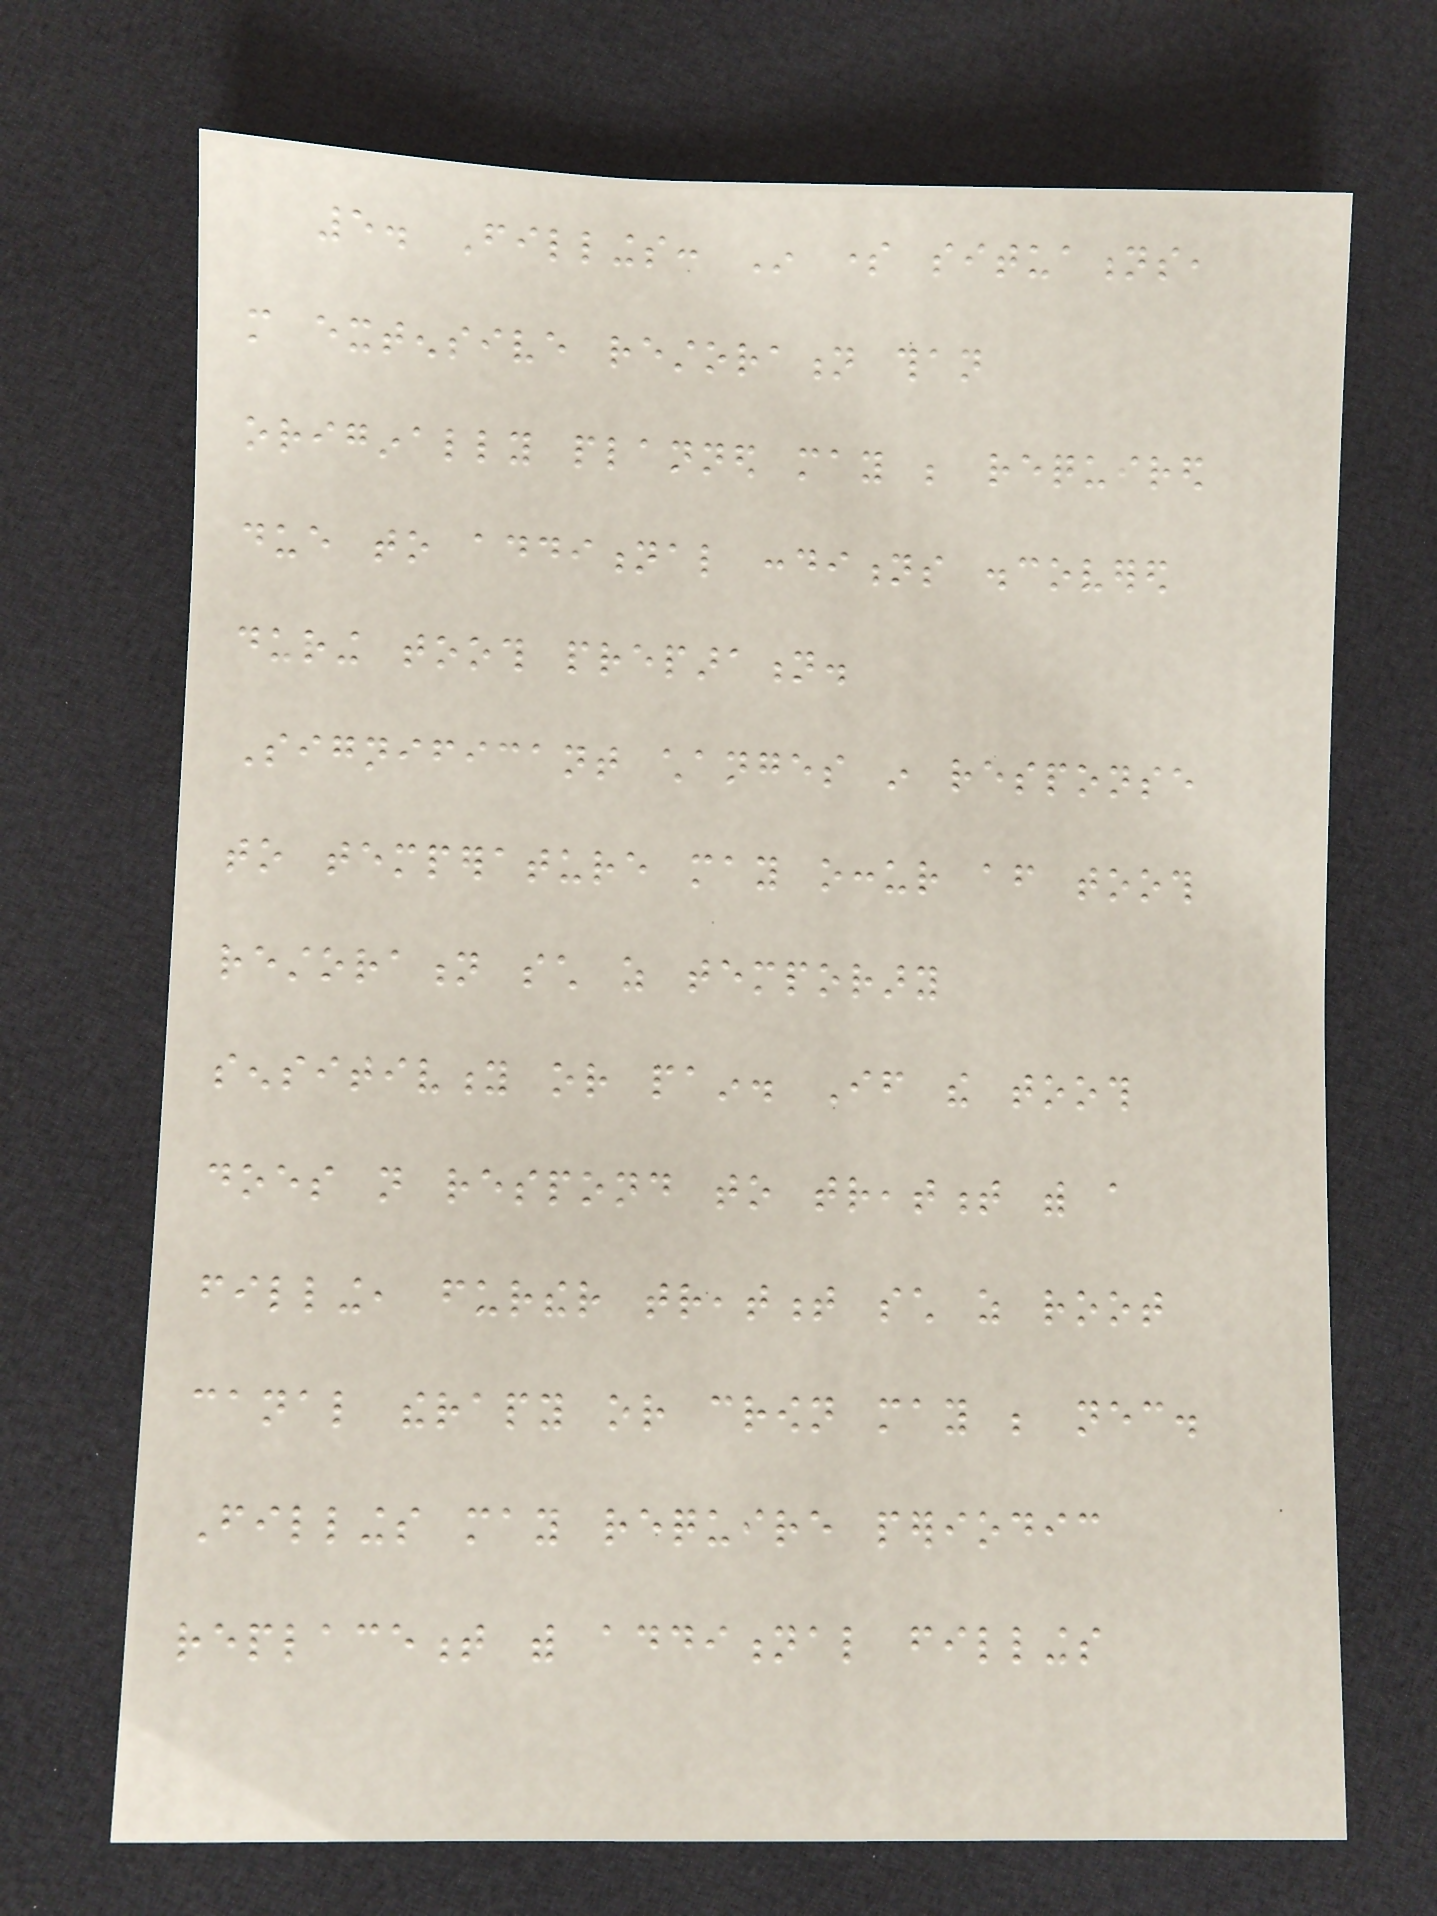5. Fillings: In some situations,
more extensive restoration than
originally planned may be required
due to additional conditions discovered
during tooth preparation.
Significant changes in response
to temperature may occur after tooth
restoration such as temporary
sensitivity or pain. If the tooth
does not respond to treatment with a
filling, further treatment such as root
canal therapy or crown may be necessary.
Fillings may require periodic
replacement with additional fillings
